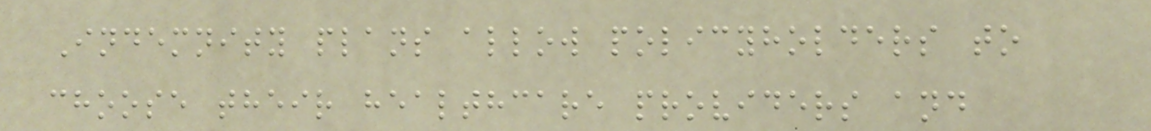Indemnity plans allow policyholders to
choose their healthcare providers and
